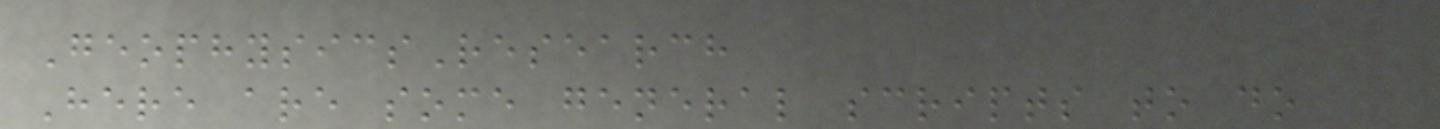GeophysicsResearch
Here are some general scripts to do
